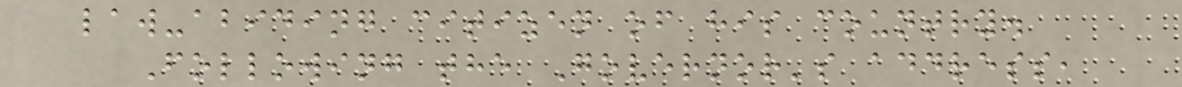law-abiding citizen of his country.
Following the Governor's address,
